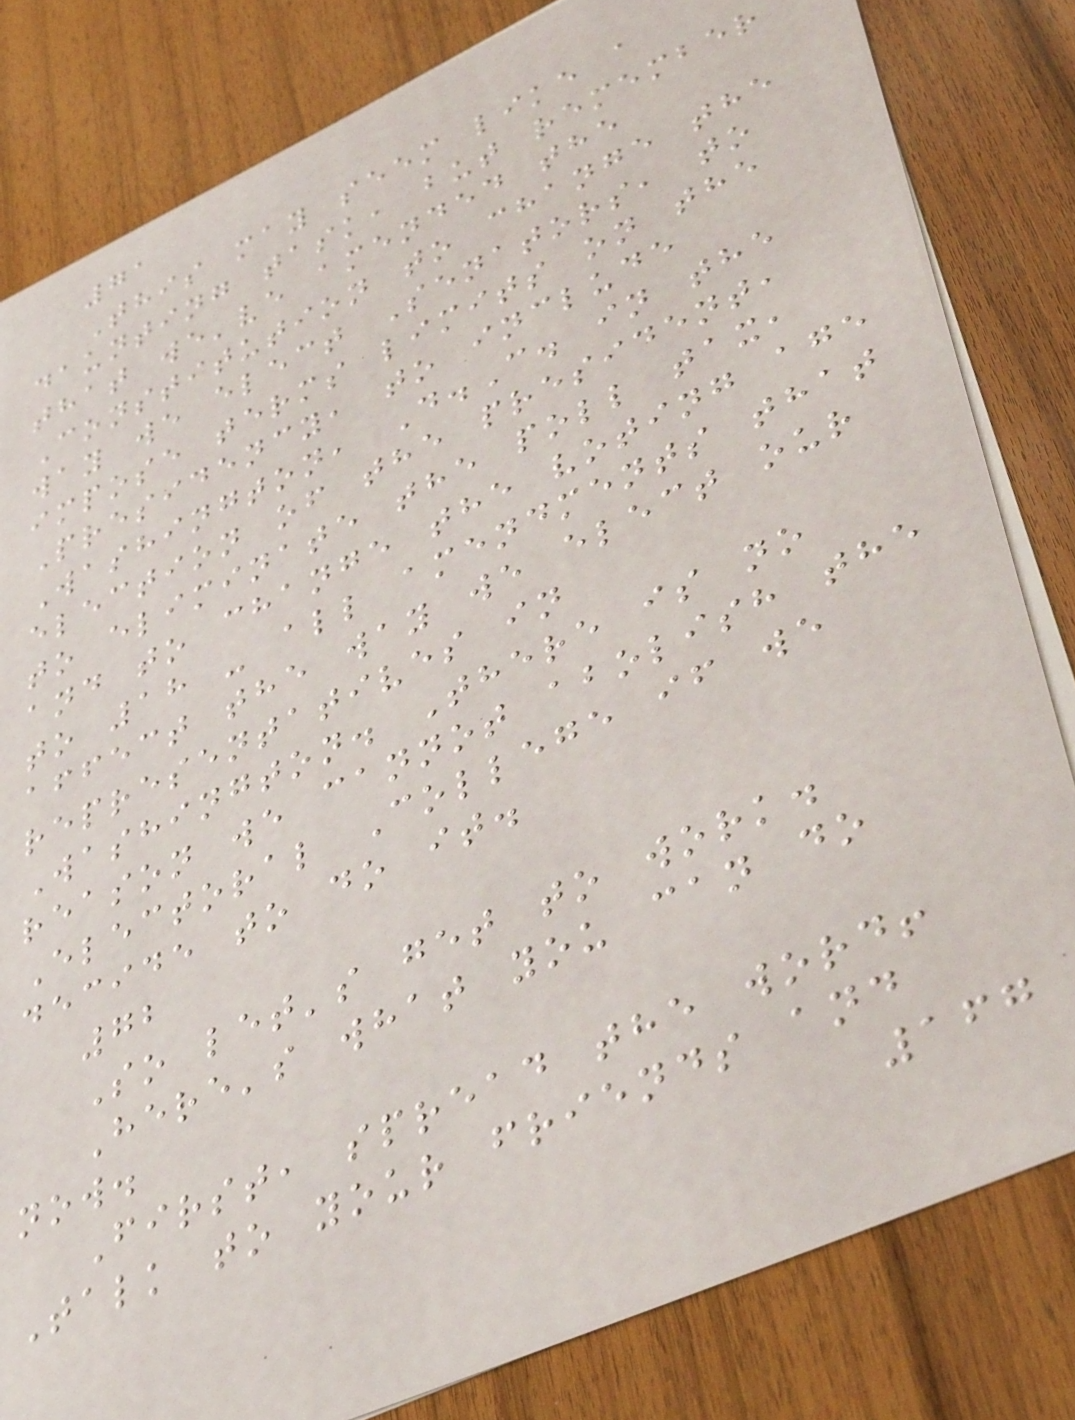71
This may seem like a
daunting task, but remember
that we've amended the
Constitution to change the
way we elect Senators, to
impose terms limits on the
Presidency, to include
Washington, D.C. in the
election of the president,
to eliminate the poll tax,
and to change the voting age
to 18 - all amendments that
affect the way we elect our
representatives in
Washington. There is no
reason we cannot abolish the
Electoral College if we
decide to do it.
72
So let's get to work.
Here's what you can do
now.
First, spread the word!
Talk to your friends and
167
